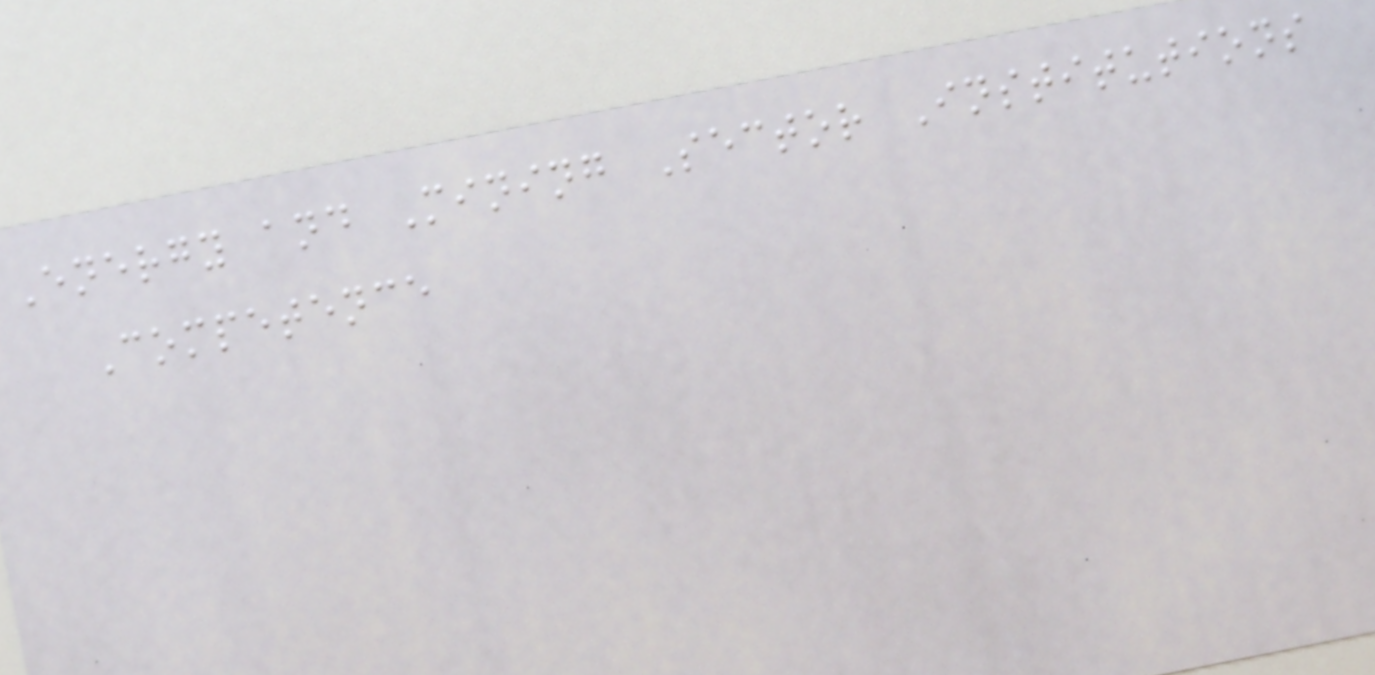Energy and Mining Sector Institutions
Competence
